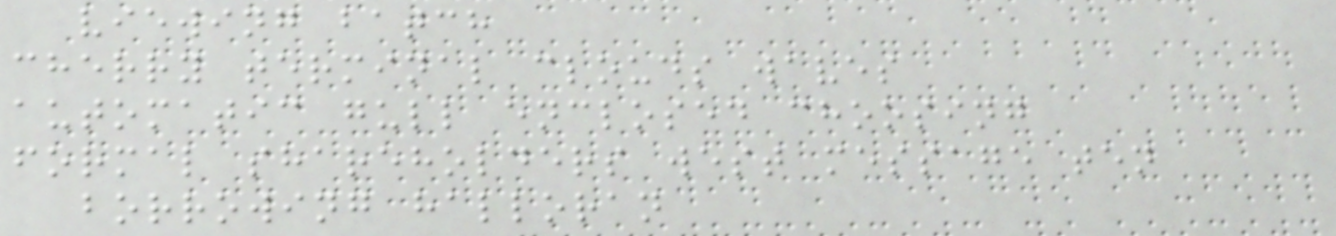viewing batch
cherry terminal clouds waves
automatic gull enclosed choosing
formal shareholders west message ten
borrowing halloran
